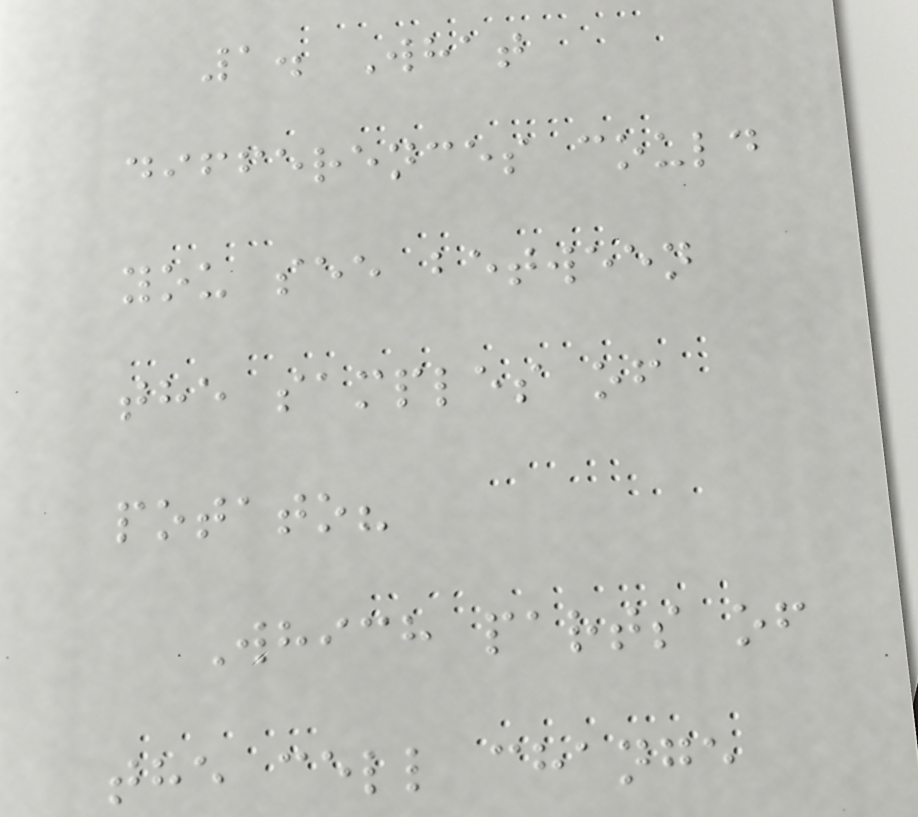1. What
differences could
you see between
the samples of
potato?
Which parts of
the cell change
